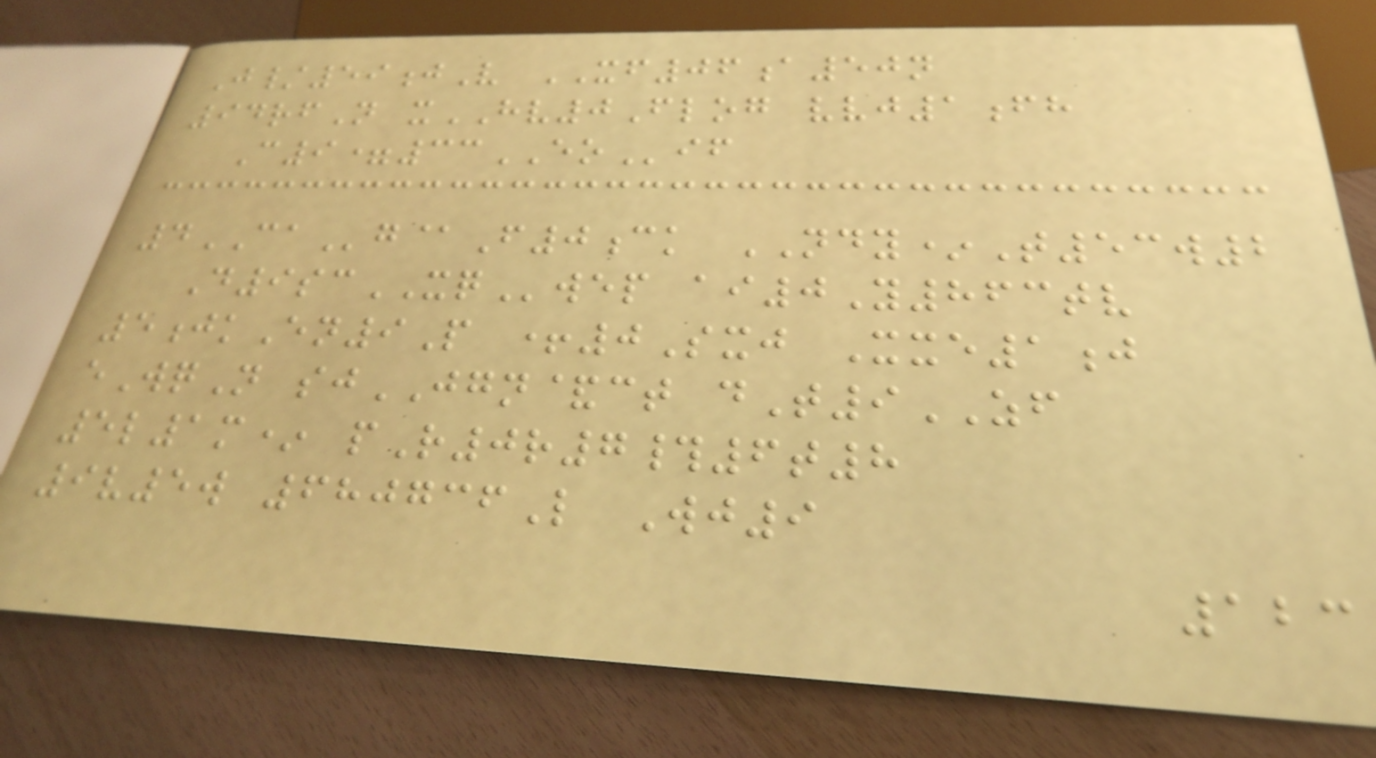J/59jV XF06a50n
94rfN xHV0Flog vvj1fh
C9=33EOif
4CAg@F0ck NDY*T53w2
D9scXQwep ai0Y863tv
5jkEn9P +0Sxj Xxe1j
eWqN sjJGN&ct dT9ZF
5l1m* pR0r7#6t8
9v5w 680736L Wj9
123
